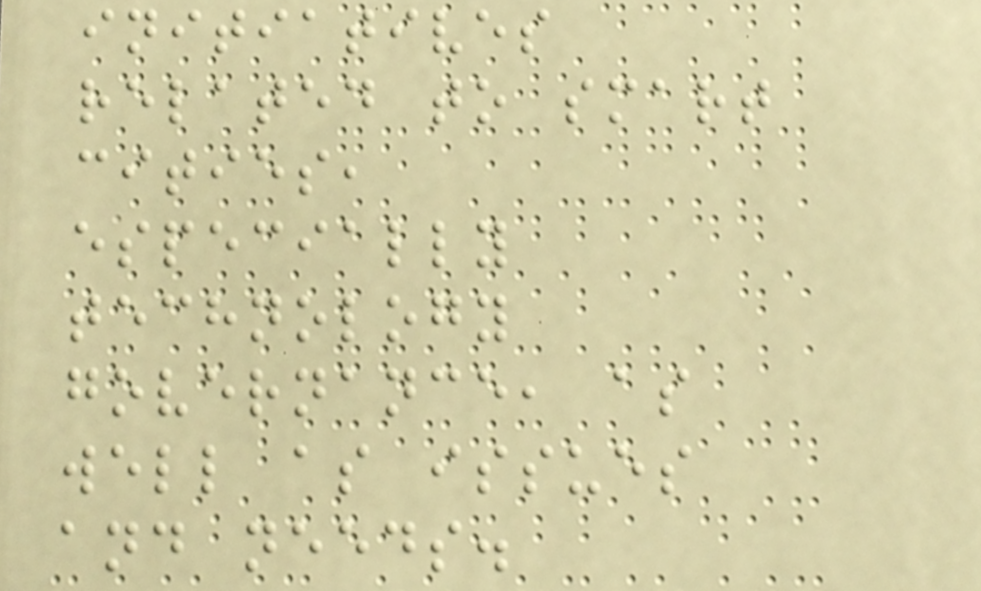initiatives
related to smart
cities,
especially
technology
governance, as
well as issues
and needs.
